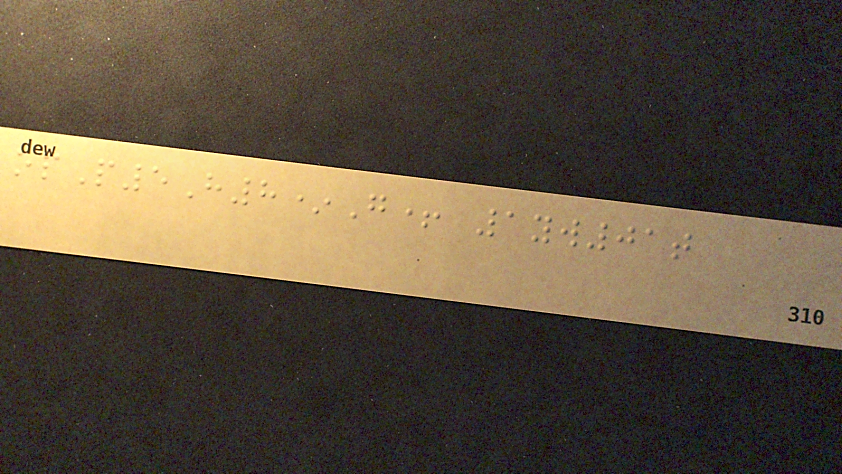opP5H8*G+ 1yw01t
